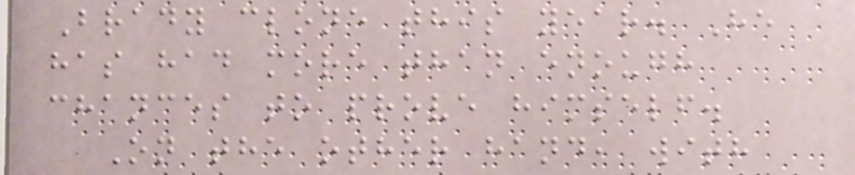Brady clone this year. He
has had more than enough
chances to prove himself.
On the other hand, with
